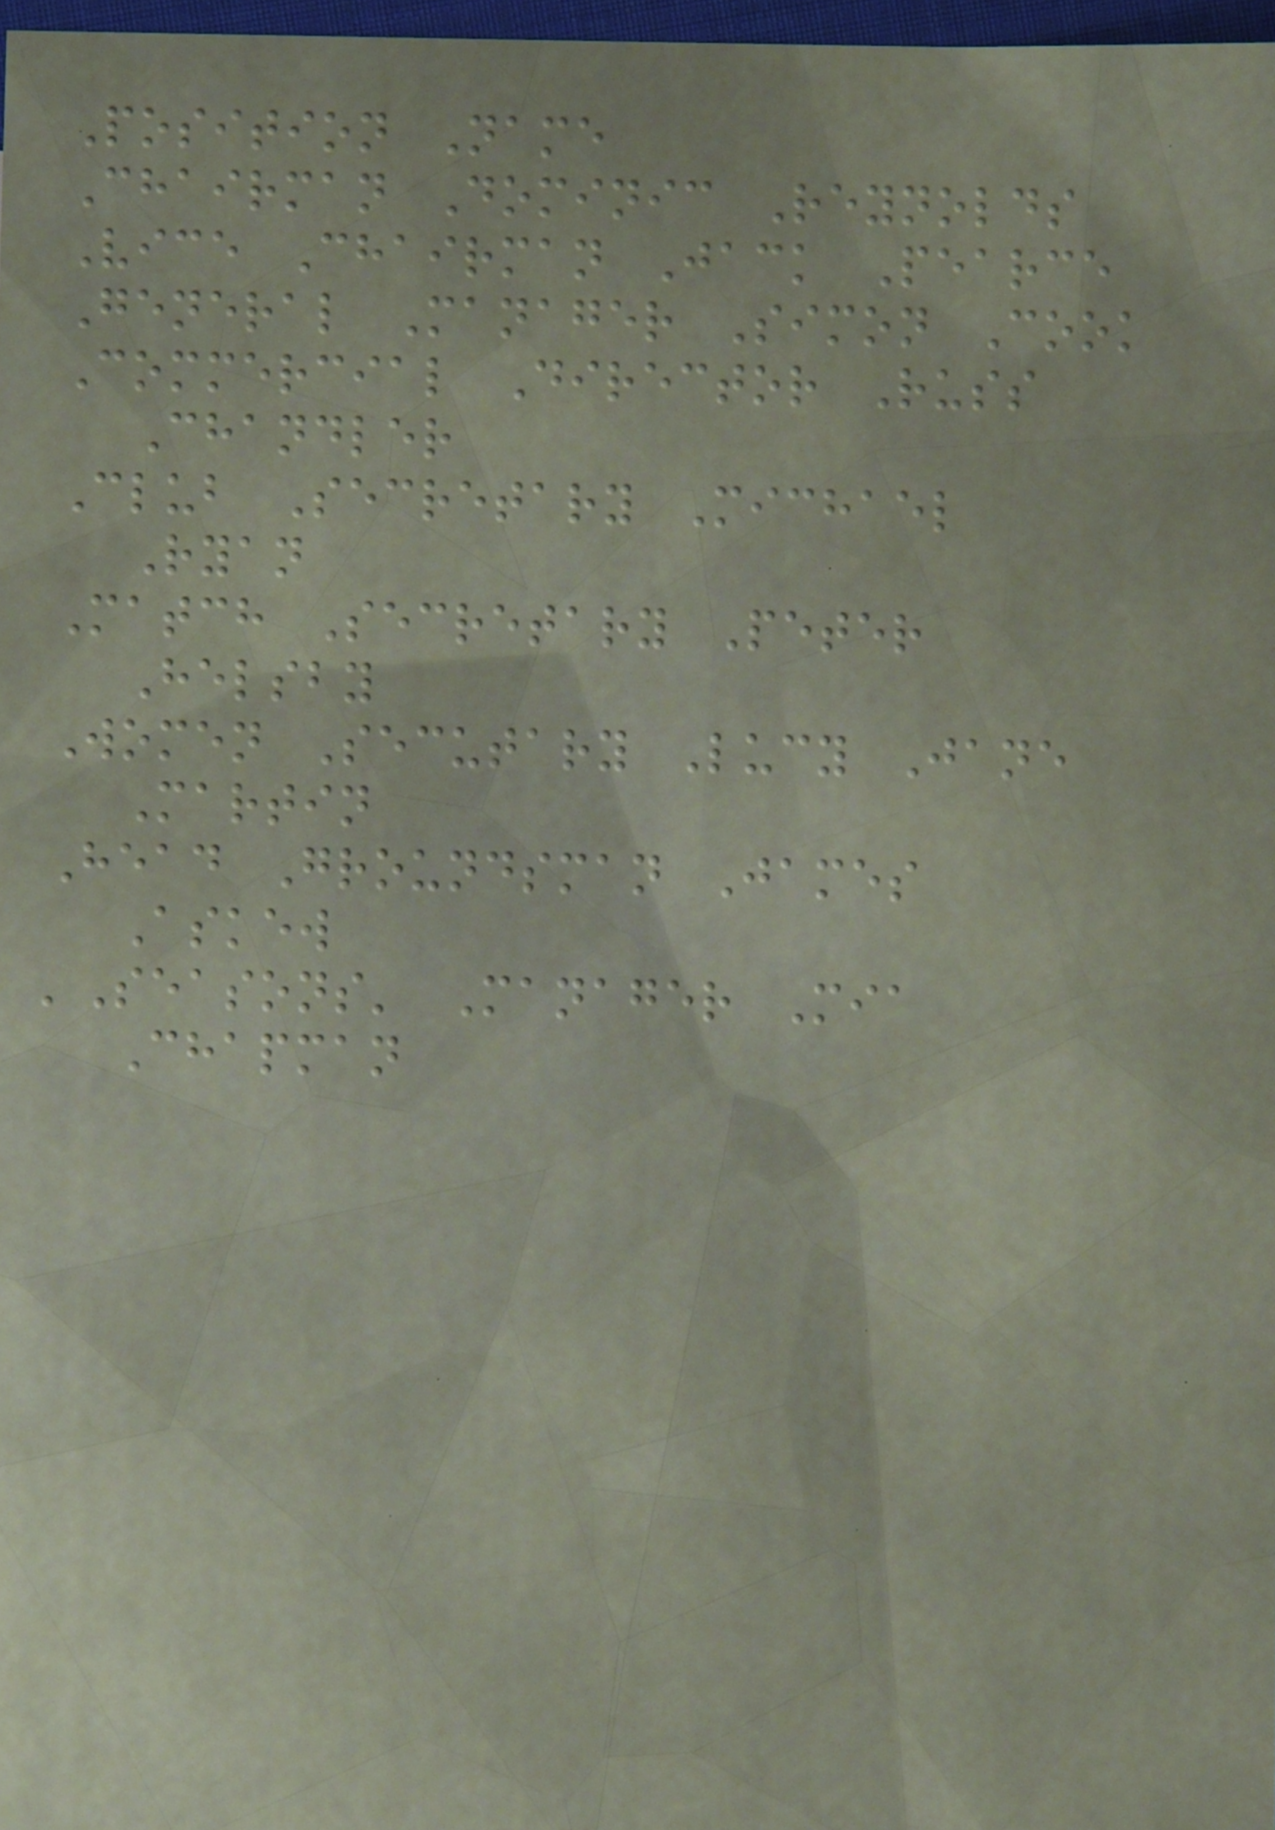Position Name
Chairman Dominic Reynolds
Vice Chairman Jack Pearce
General Manager Simon Cook
Commercial Director Russ
Chandler
Club Secretary Michael
Ryan
Match Secretary Peter
Helsby
Women Secutary Lucy Jane
Martin
Head Groundsman James
Askew
'Seasons' Manager Mia
Chapman
